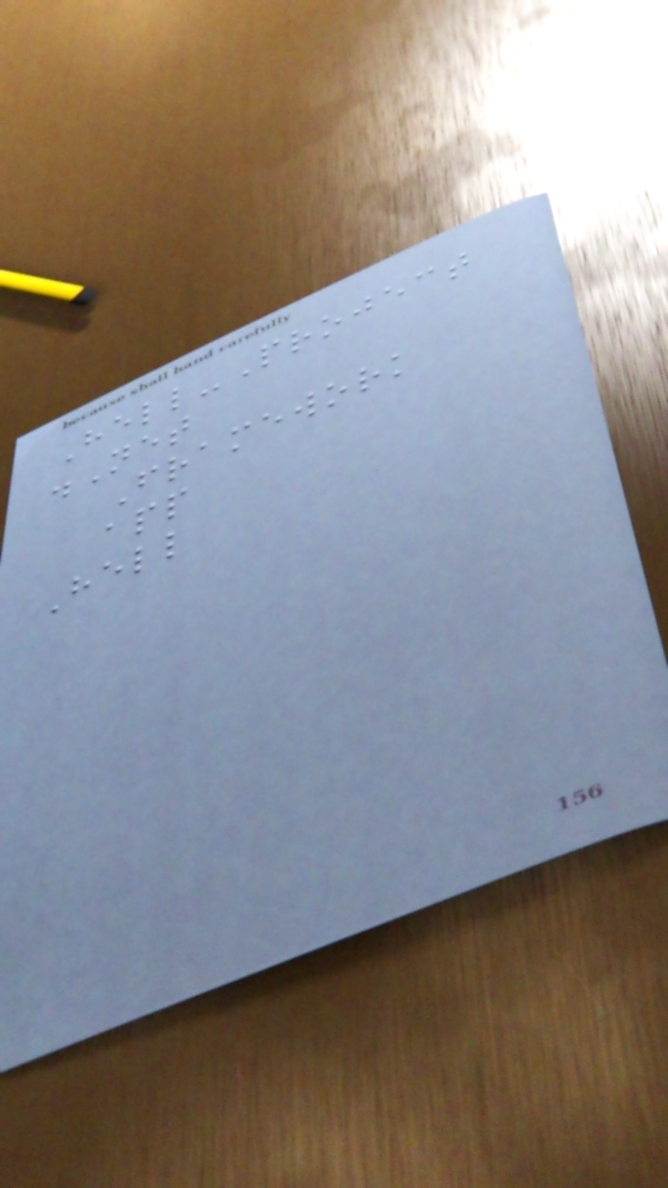Hell-Project
.Net
Framework
app
Hell
